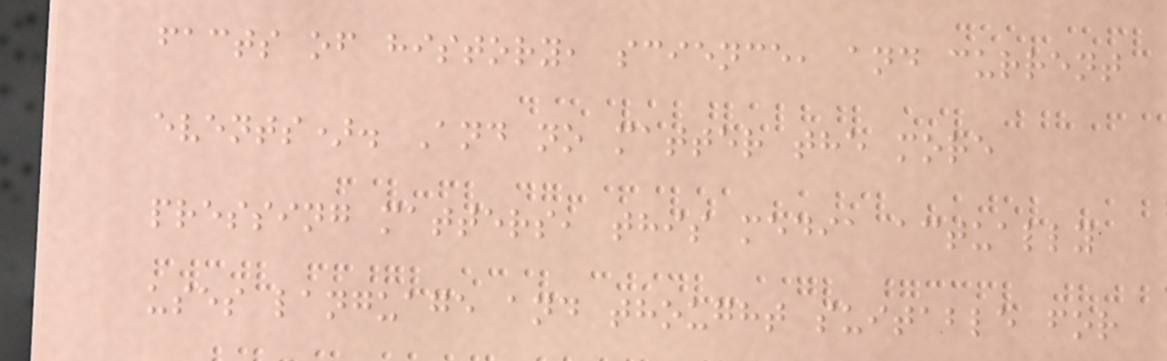facts of history, science, and current
events). And no matter the more
pressing matters, this media actually
uses language and thought suitable for
